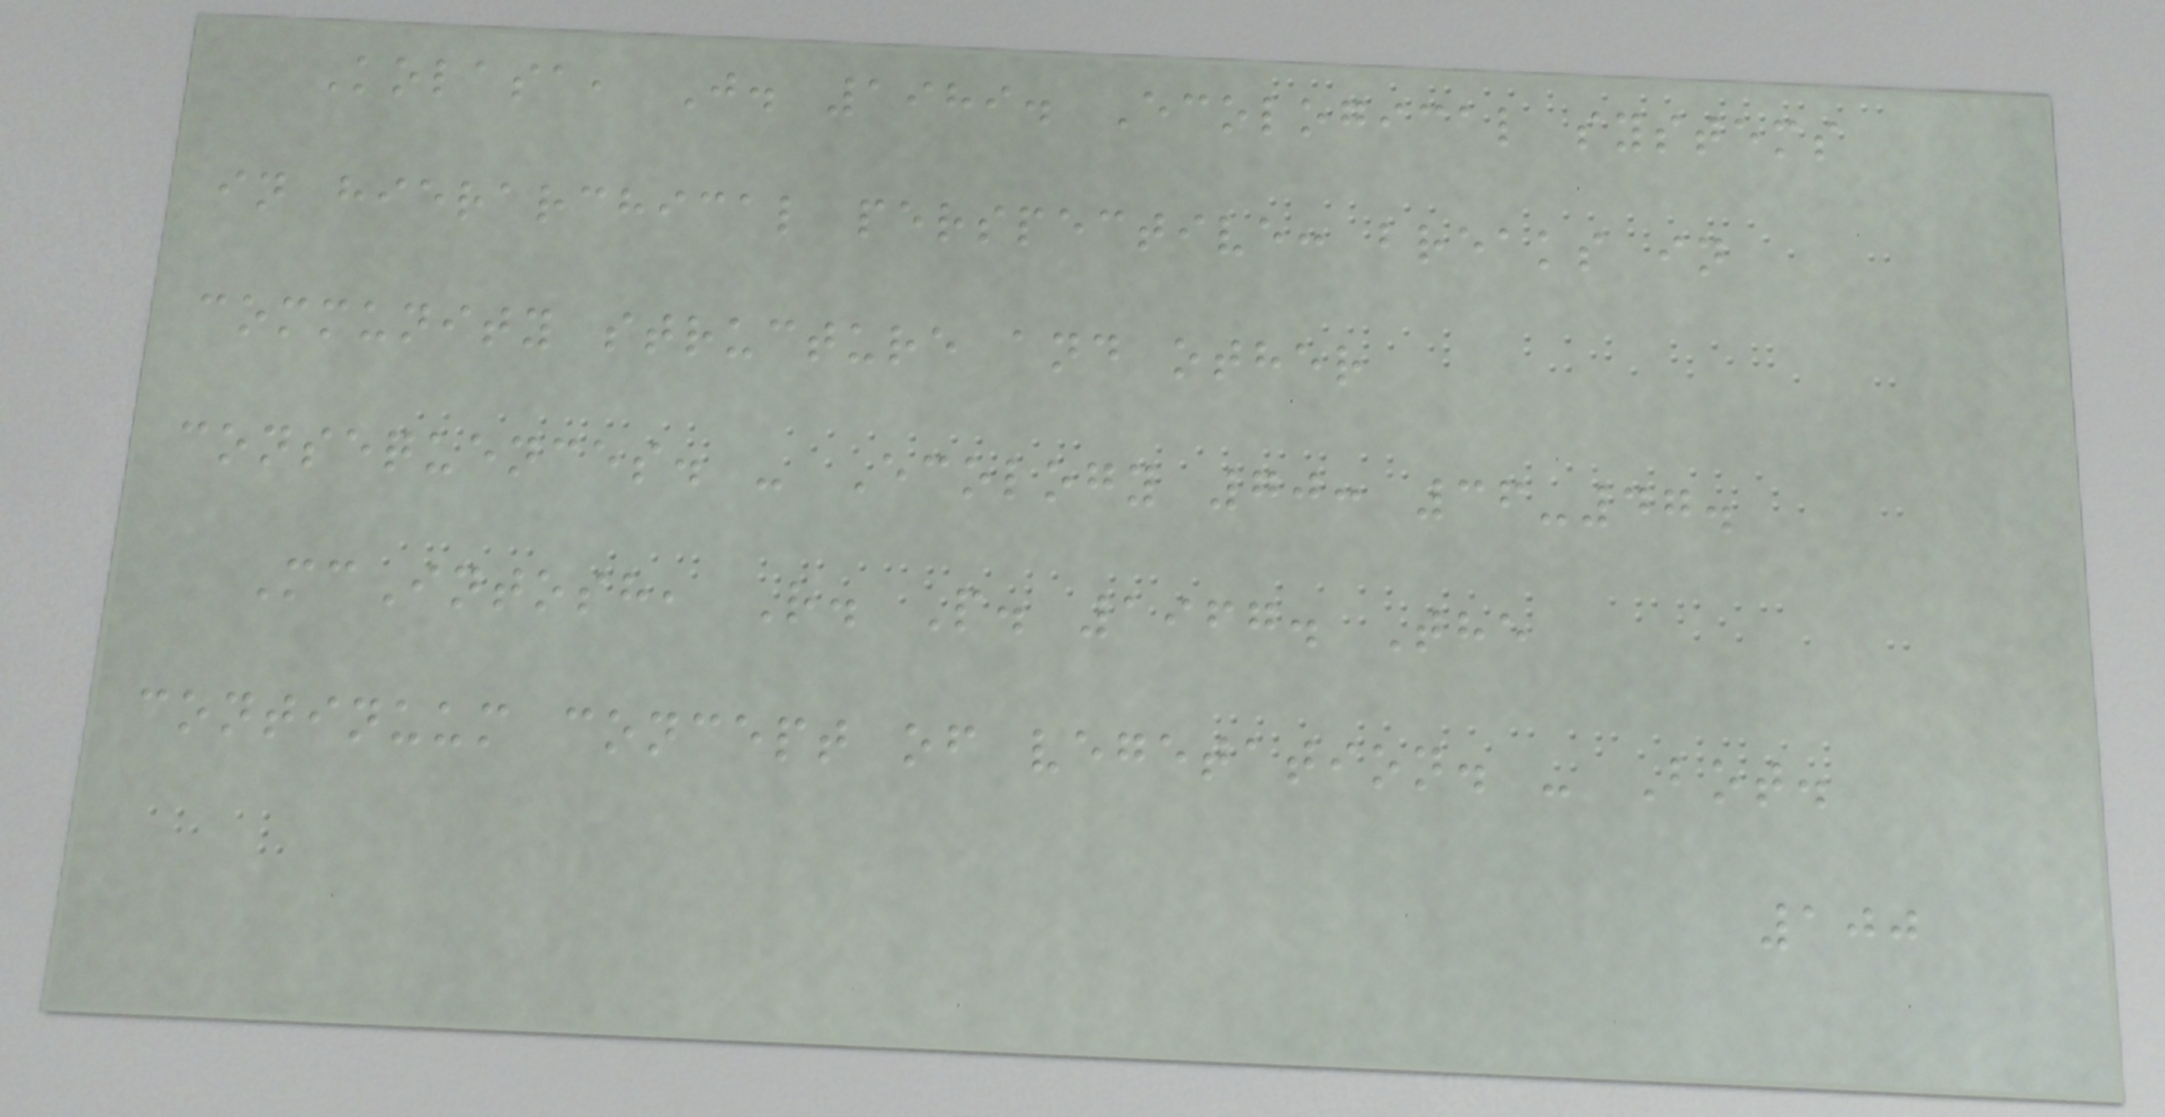Kolasa, J. 1989. Ecological systems
in hierarchical perspective: breaks in
community structure and other
consequences. - Ecology 70: 36-47.
McIntosh, R. P. 1967. The
continuum concept of vegetation. - Bot.
100
